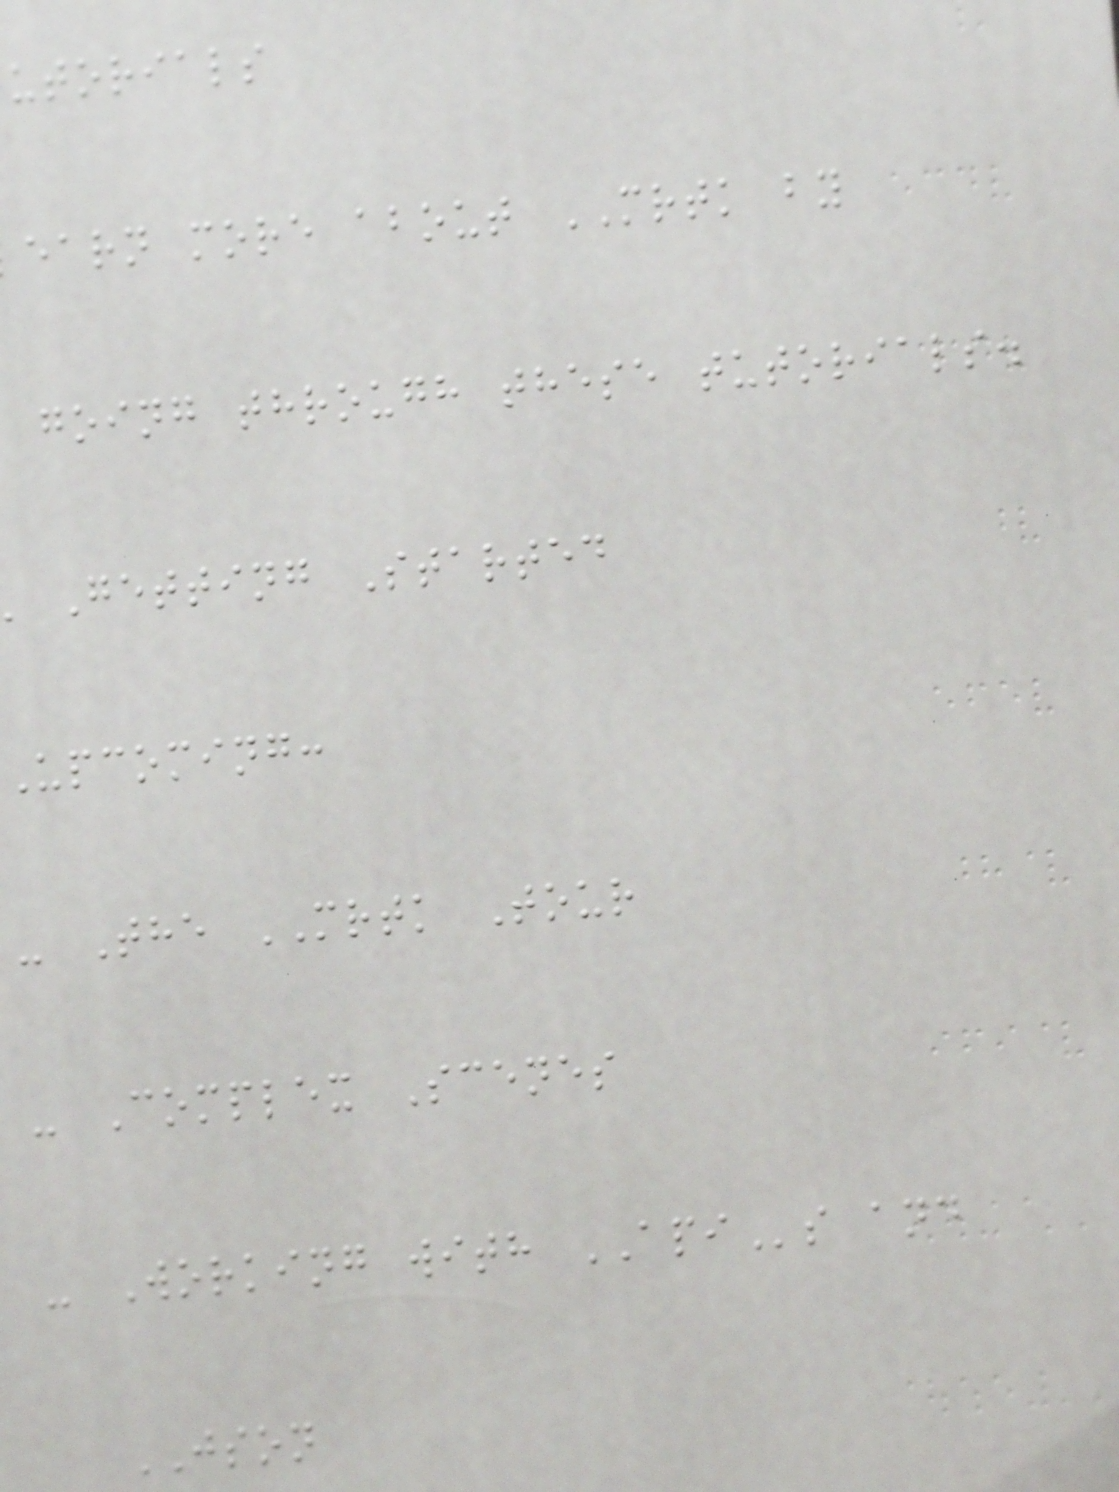utorials
earn more about MRTK by
going through these tutorials.
Getting Started
Upcoming:
- The MRTK Tour
- Complex Scenes
- Working with APIs and
JSON
